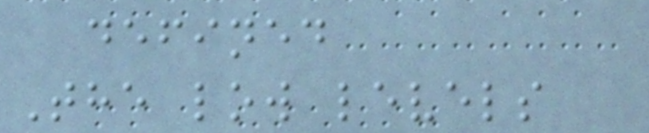defined
The low levels
